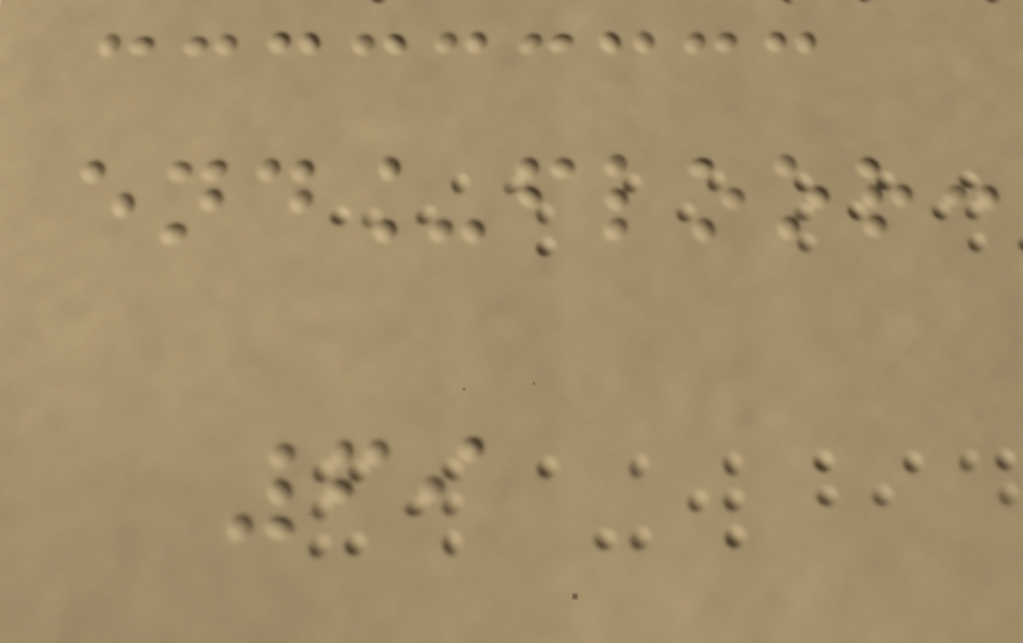end_floor:
69
